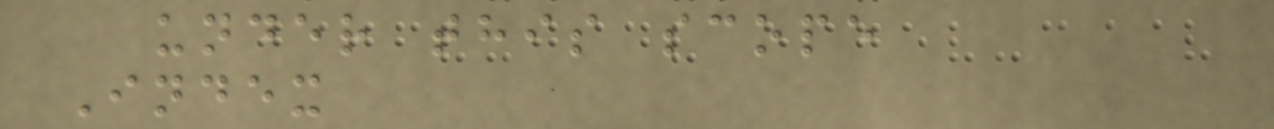under this scope
Index
